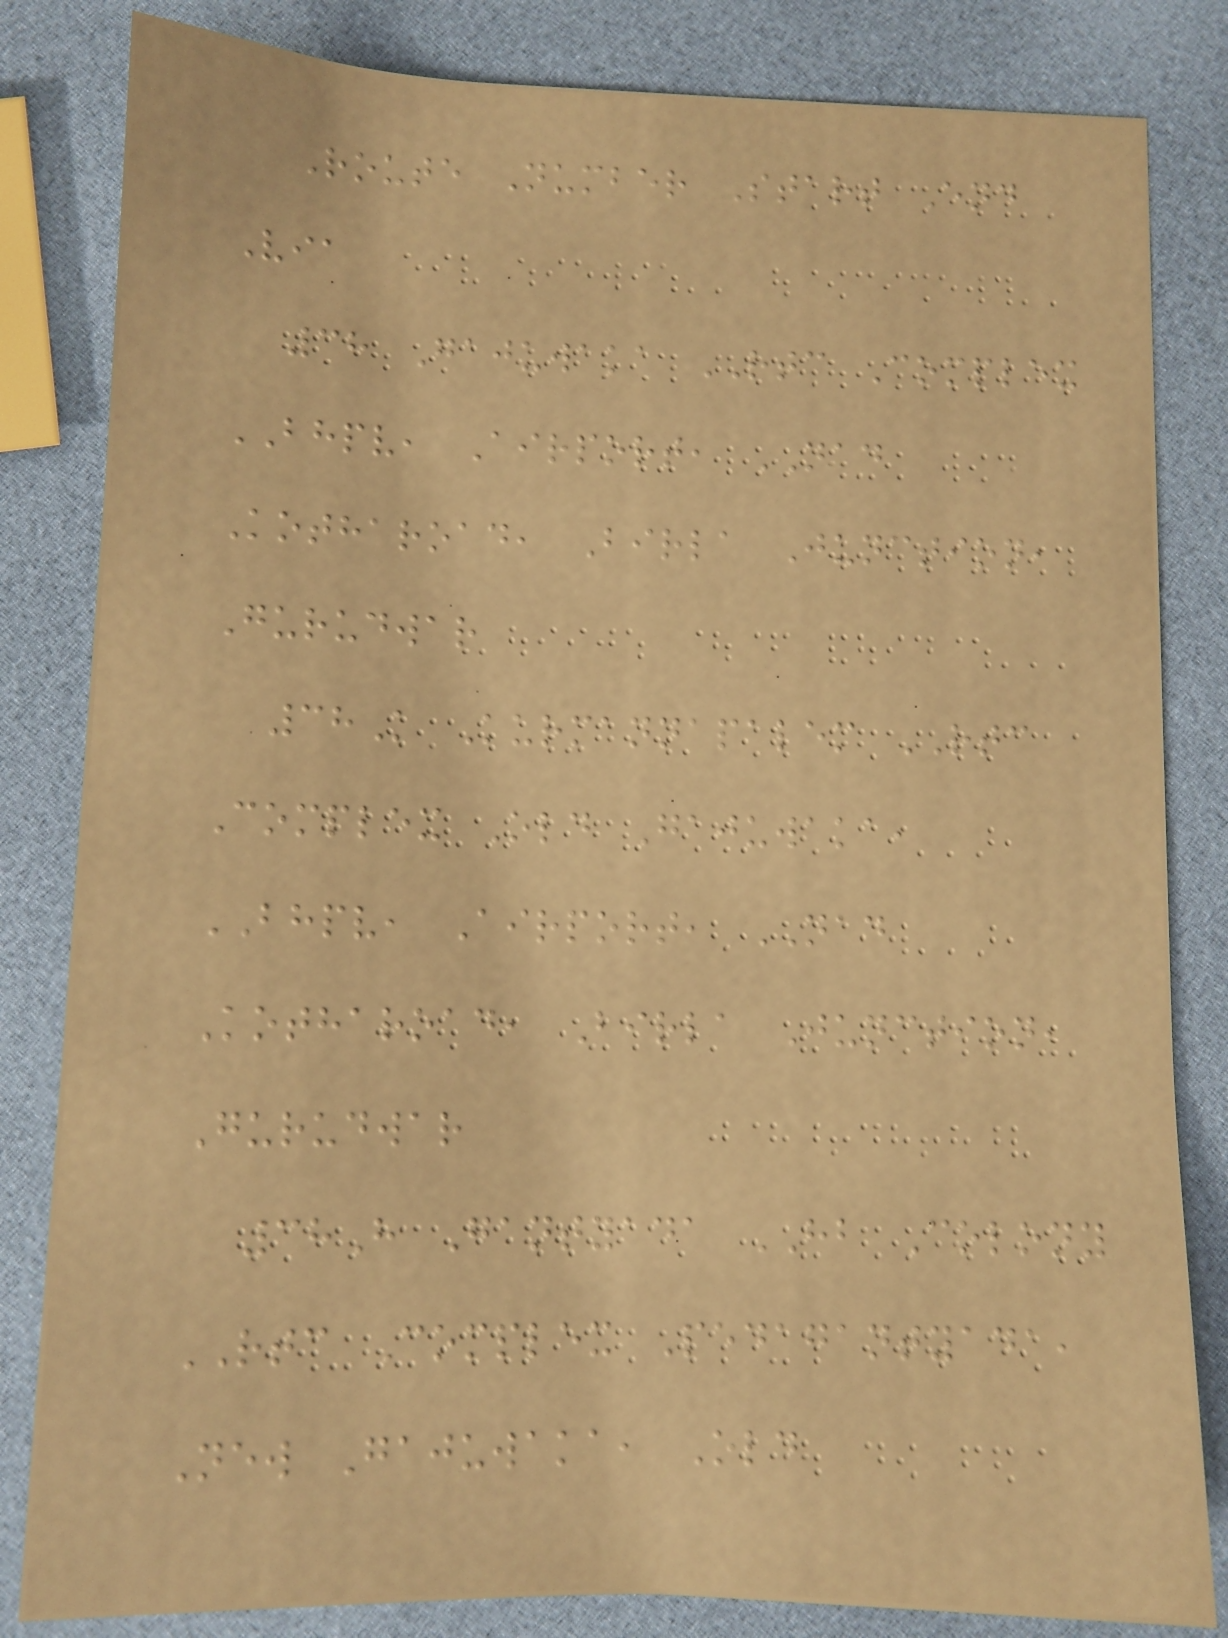Route Number Start End
Via
38 Gajuwaka RTC Complex
BHPV, Airport, NAD
Kotharoad, Birla Junction,
Gurudwar
38K Kurmannapalem RTC
Complex Old Gajuwaka,
BHPV, Airport, NAD
Kotharoad, Birla Junction,
Gurudwar
38H Gantyada HB Colony
RTC Complex Pedagantyada,
New Gajuwaka, Old
